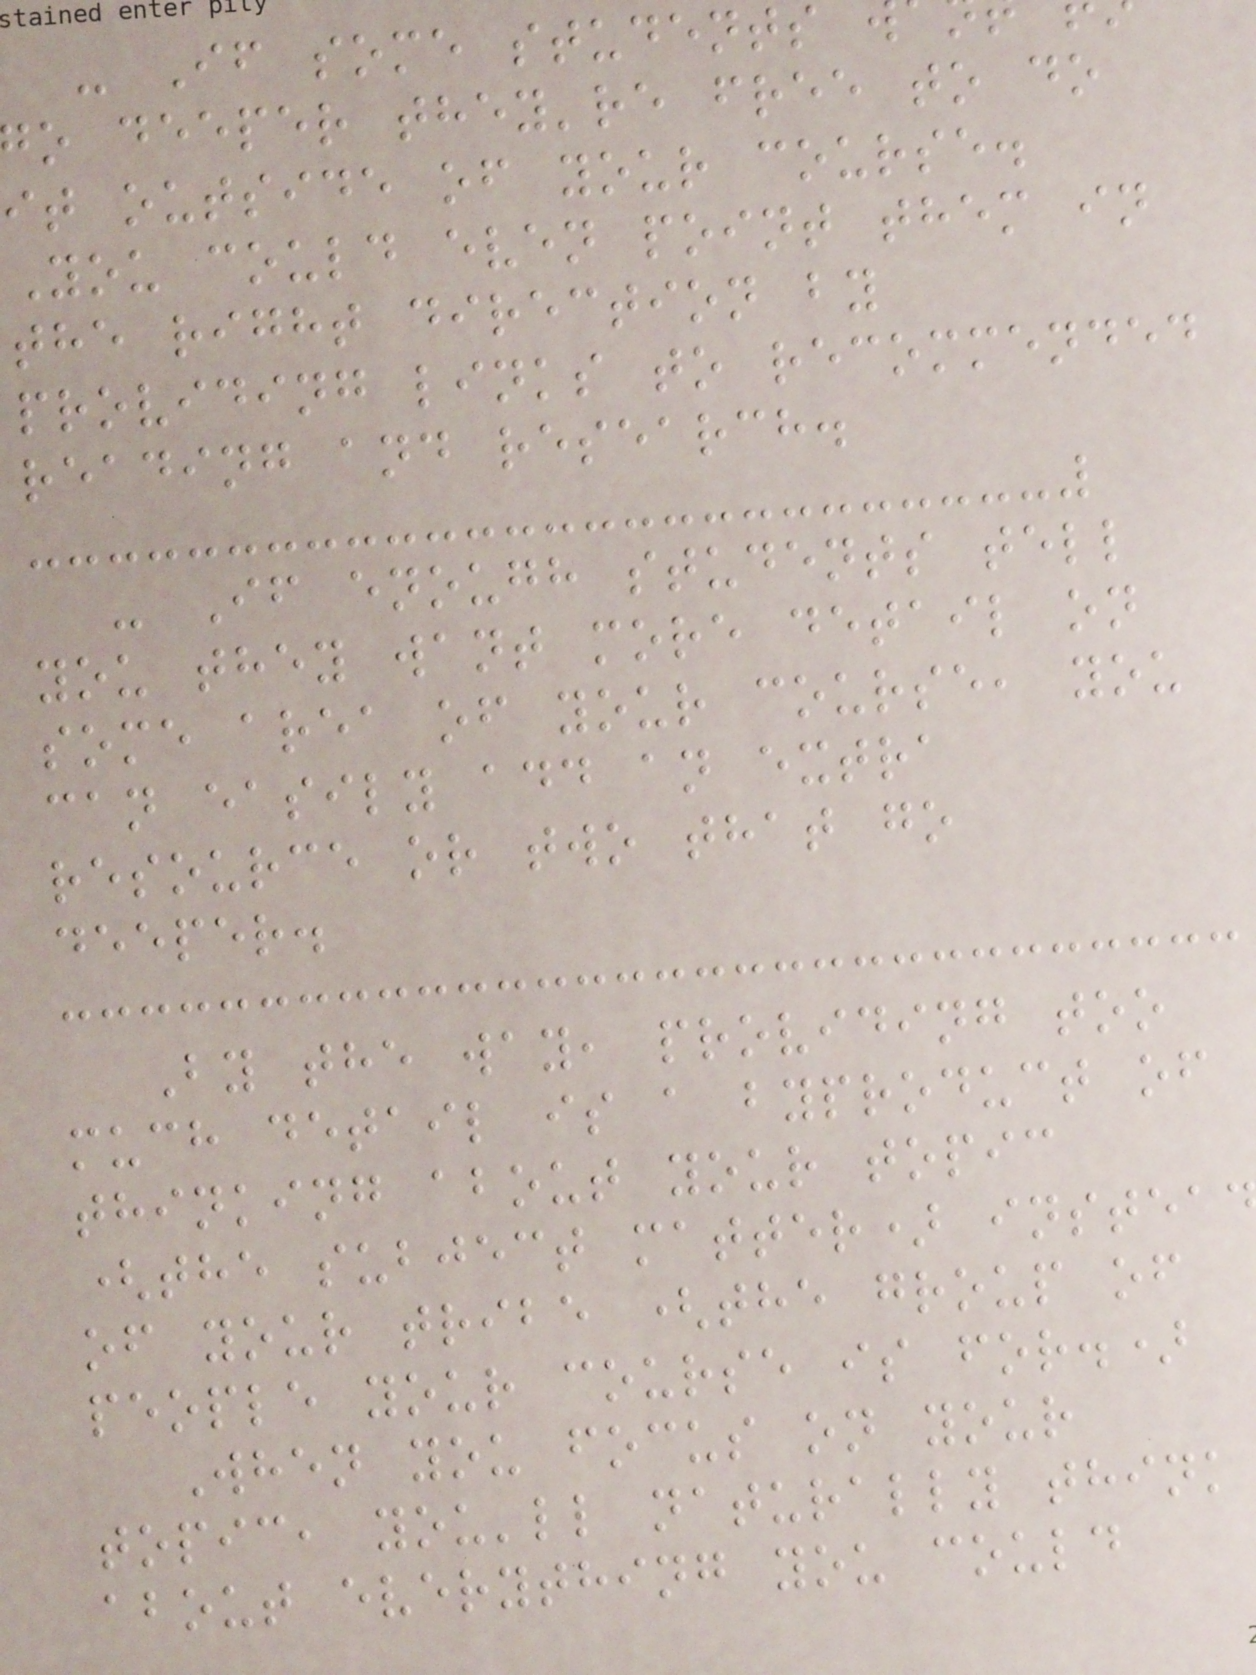- If some students
o deeper they're free to do
it outside of your course.
You could even point them in
the right direction by
providing links to recommended
reading and research.
- If enough students tell
you they want more detail on
some area of your course, you
can easily add an extra
resource or two that go
deeper.
By the way, providing too
much detail is a byproduct of
thinking about your topic
(the subject matter) instea
of your tribe (the group of
people your course is for.)
When you focus on your
topic, you'll naturally think
about everything you could
